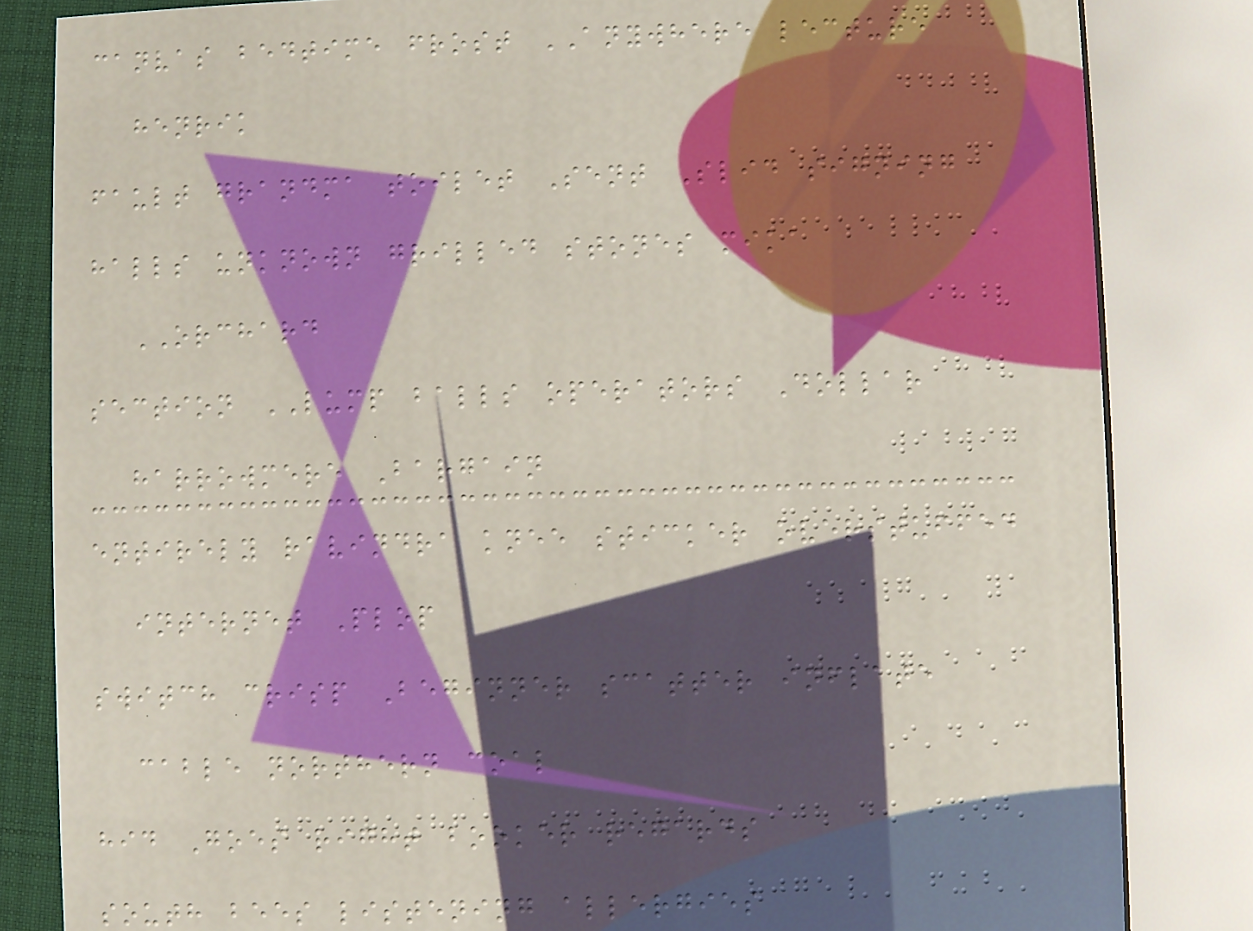canvas bedtime frost ANYWHERE lecture
henrik
fault grandma toilet Sent Slid signing
halls unknown grilled stones mika
ORCHARD
section LUMP balls operators Dollar
harrowmere Bargain
entirely ravindra knee sticker overstuffed
internet Plop
switch crisp Beginner scatter inflate
cable northern coal
hid Goes right booker regards
south bees listening allergies
